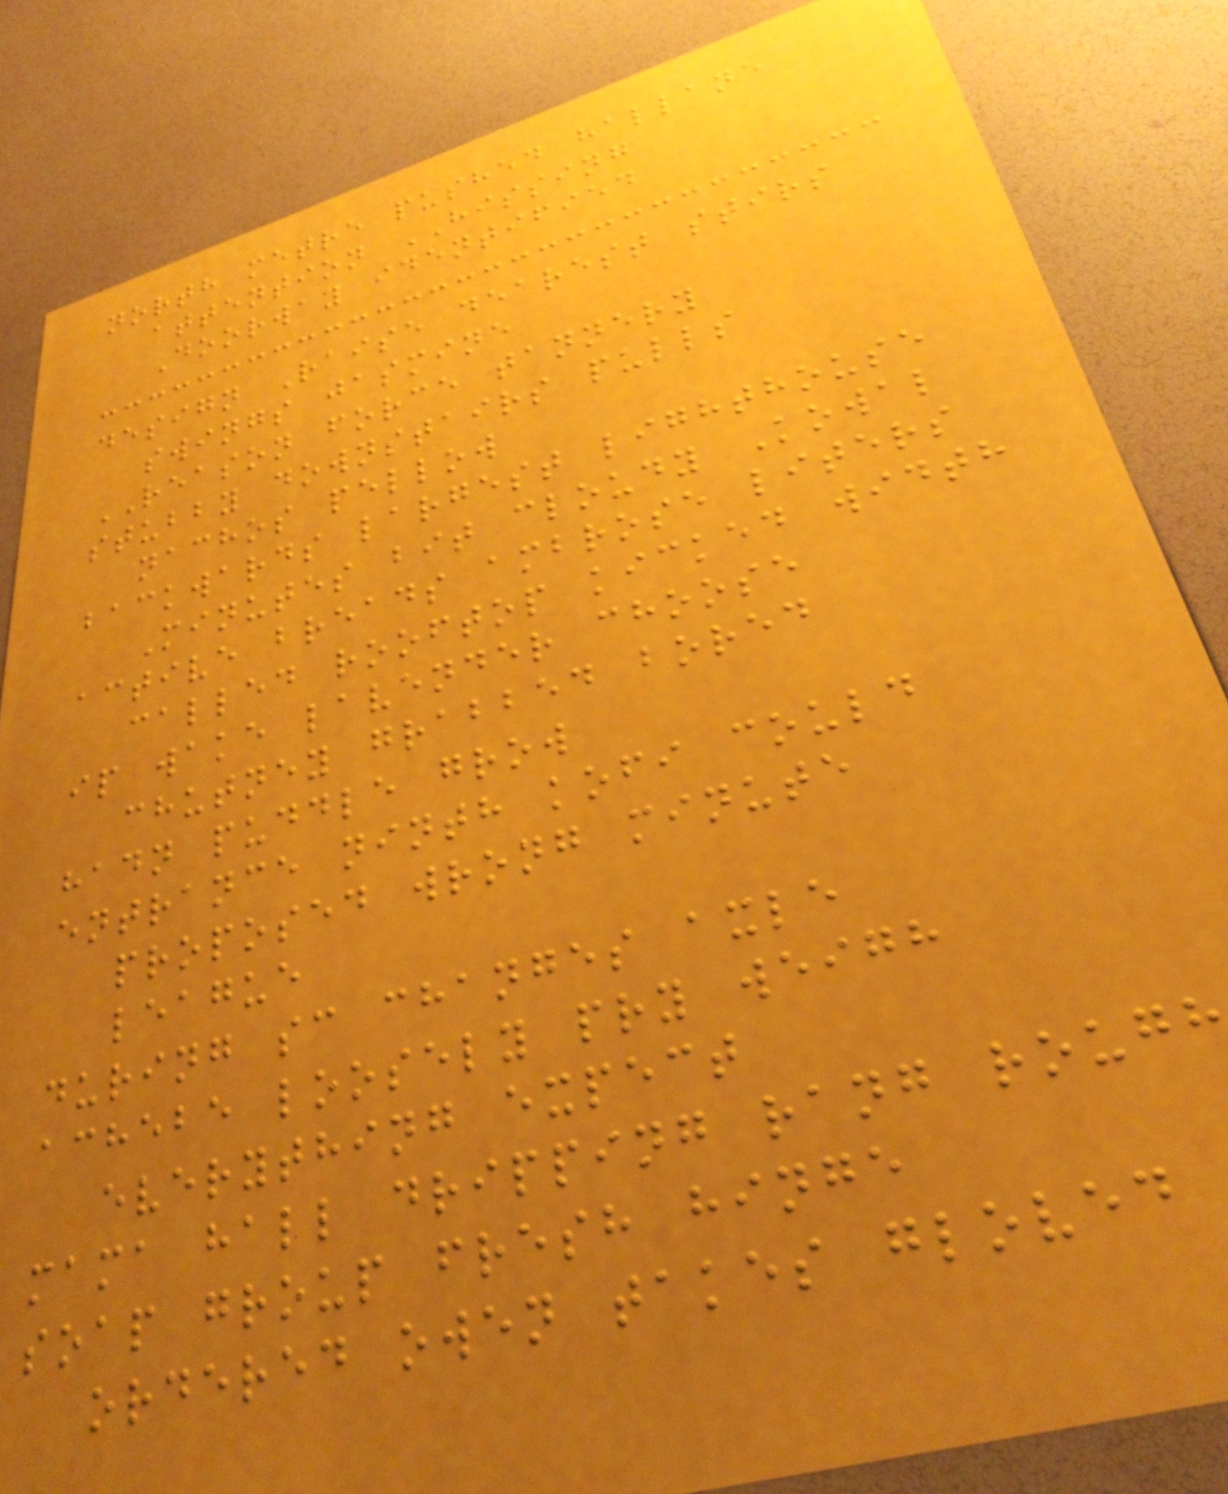north metre pushed hallane
attention HISSING
Doorway identified
design Raise dearest stirs
swings jasmine
REASON force tannery
stubby downstairs pulls
nachos pellow
backwards largest lighthouse
Minutes bit cloudy Kowal
active breads ambrose liters
called rooftop kicked width
ip wake lavender choose
chutney grabbed bored
hadn puddle grow
entrance ninth kofi could
proposed wrong minute
league
during sc changes axle
achebe loosely pry weigh
everything expect
mama hall dripping rang rough
soap group fresh hinge
ordered owen takes gloved
